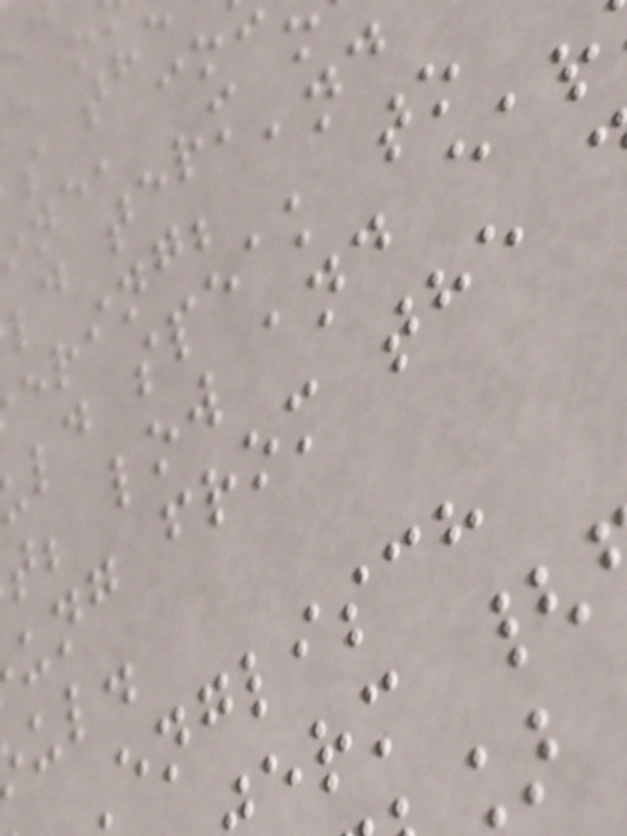ne, co
ld term
ering; and
ld speak to
t; low and ear
ung from the
englisch
erm {
